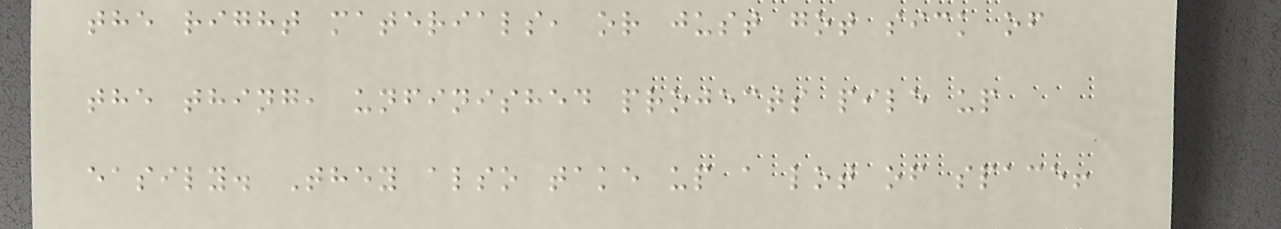the right materials, or just got sick of
the thing, unfinished projects pile up
easily. They also take up a lot of space!
